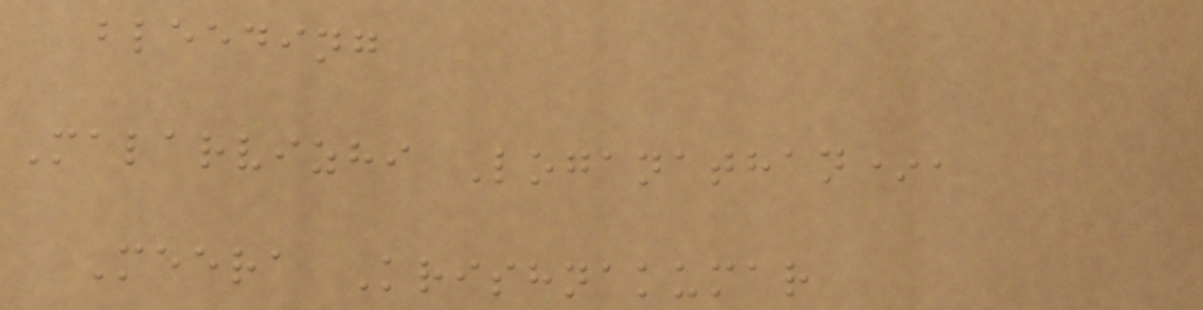bleeding
Malarvizhi Loganathan*,
Meera Krishnakumar
